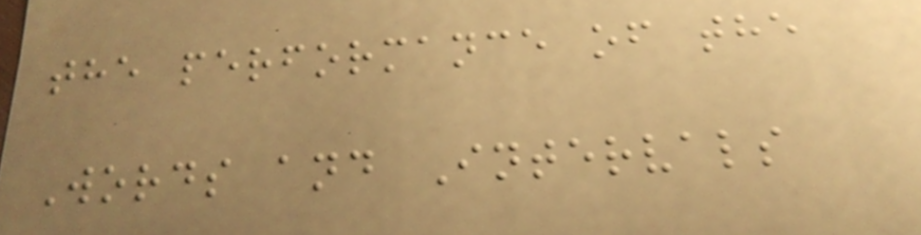the performance of the
Words and Intervals
